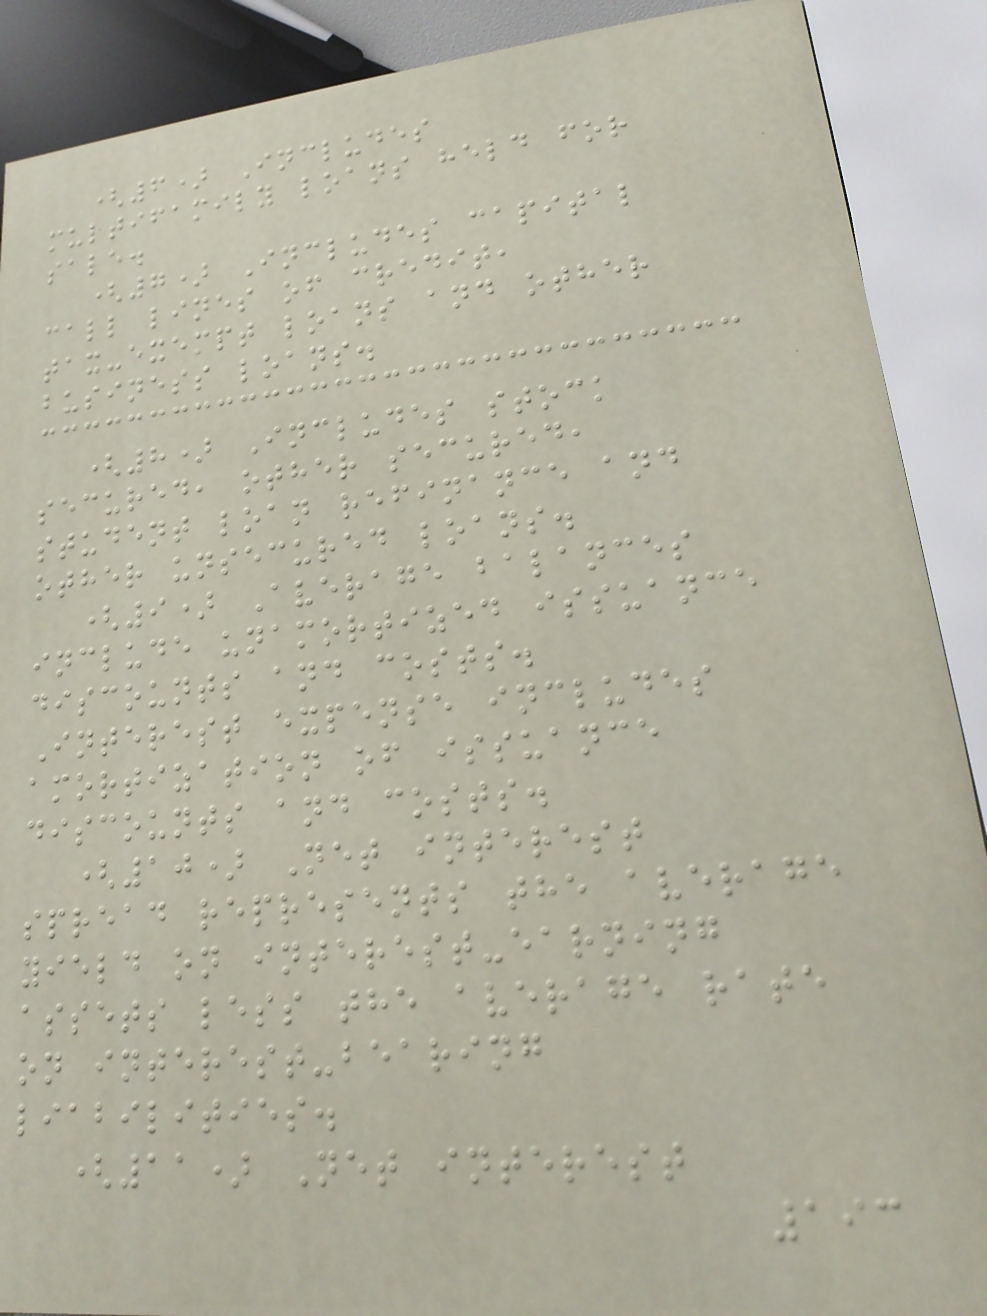(6) Includes
multifamily loans held for
sale.
(7) Includes capital
call lines of credit,
tax-exempt loans and other
business loans.
(8) Includes stock
secured, other secured,
student loan refinance and
other unsecured loans.
(9) Average balances
include unamortized issuance
discounts and costs.
Interest expense includes
amortization of issuance
discounts and costs.
(10) Net interest
spread represents the average
yield on interest-earning
assets less the average rate
on interest-bearing
liabilities.
(11) Net interest
193
